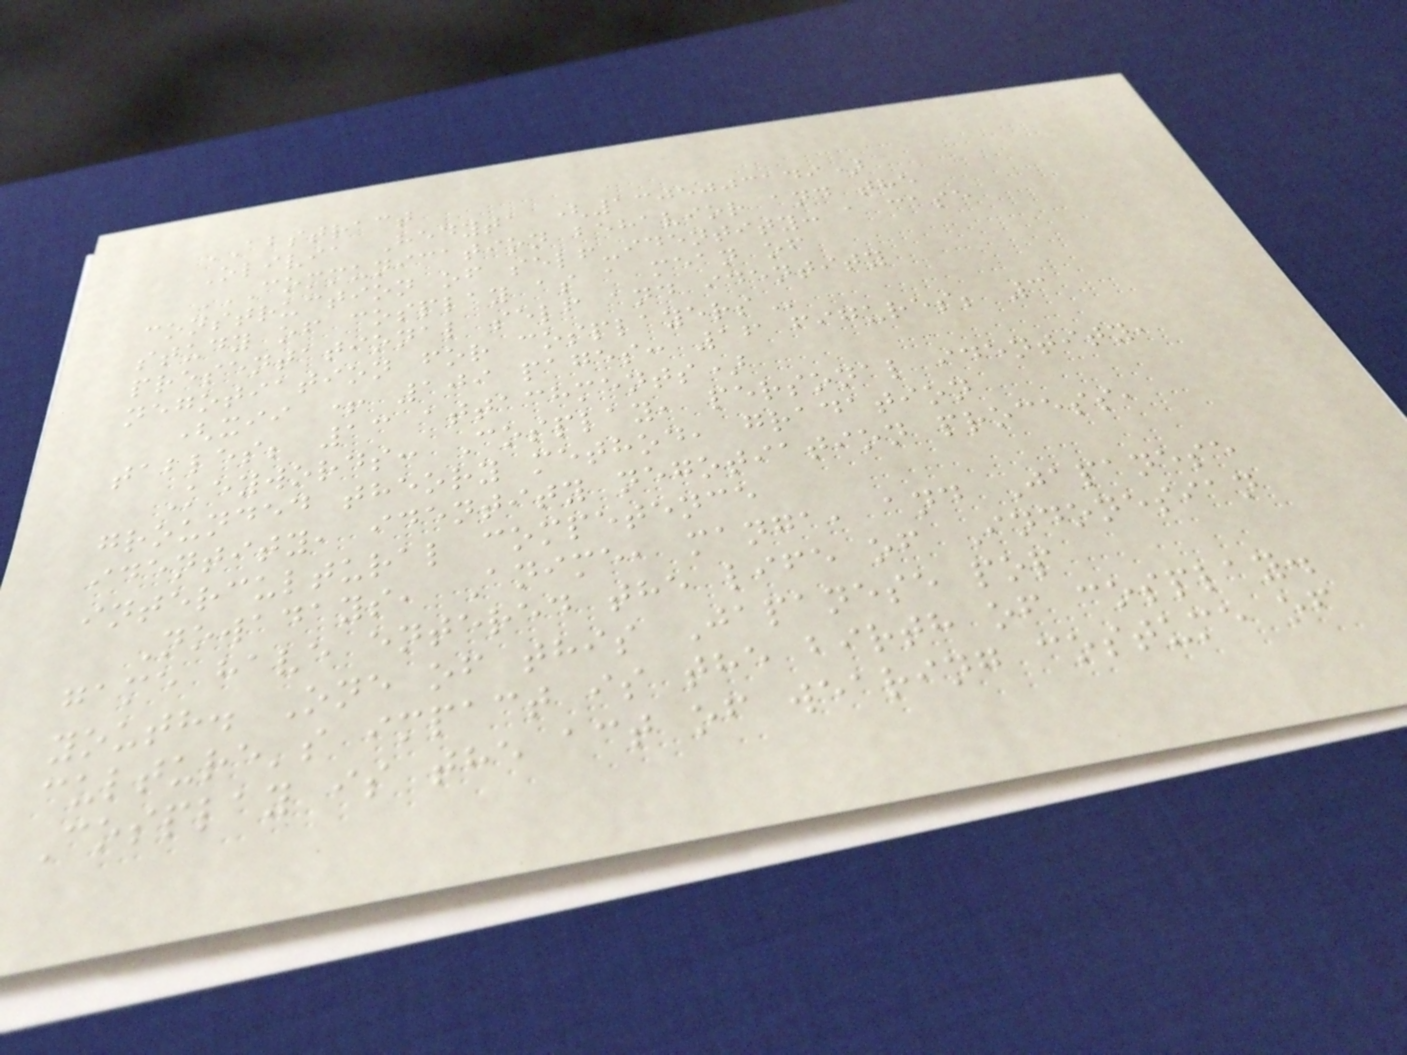ABSTRACT
Olivia Hedyta (1305003149)
COMMUNICATION BEHAVIOR AND THE
CONSTRUCTION OF SELF-IDENTITY: A CASE
STUDY OF COSPLAY AS A MEAN OF
PRESENTATIONAL SELF AND IDENTITY
NEGOTIATION FOR COSPLAYERS
(xii + 109 pages: 16 figures; 3
tables; 13 attachments)
Keywords: Cosplay, personal identity,
grounded theory method, gradation
identity, identity negotiation process,
intercultural competence
Nowadays, Anime, manga, and Japanese
game have entered the life of Indonesian
youth. One of this Japanese pop
culture's impact is the birth of cosplay.
Cosplay is the act of wearing costume of
